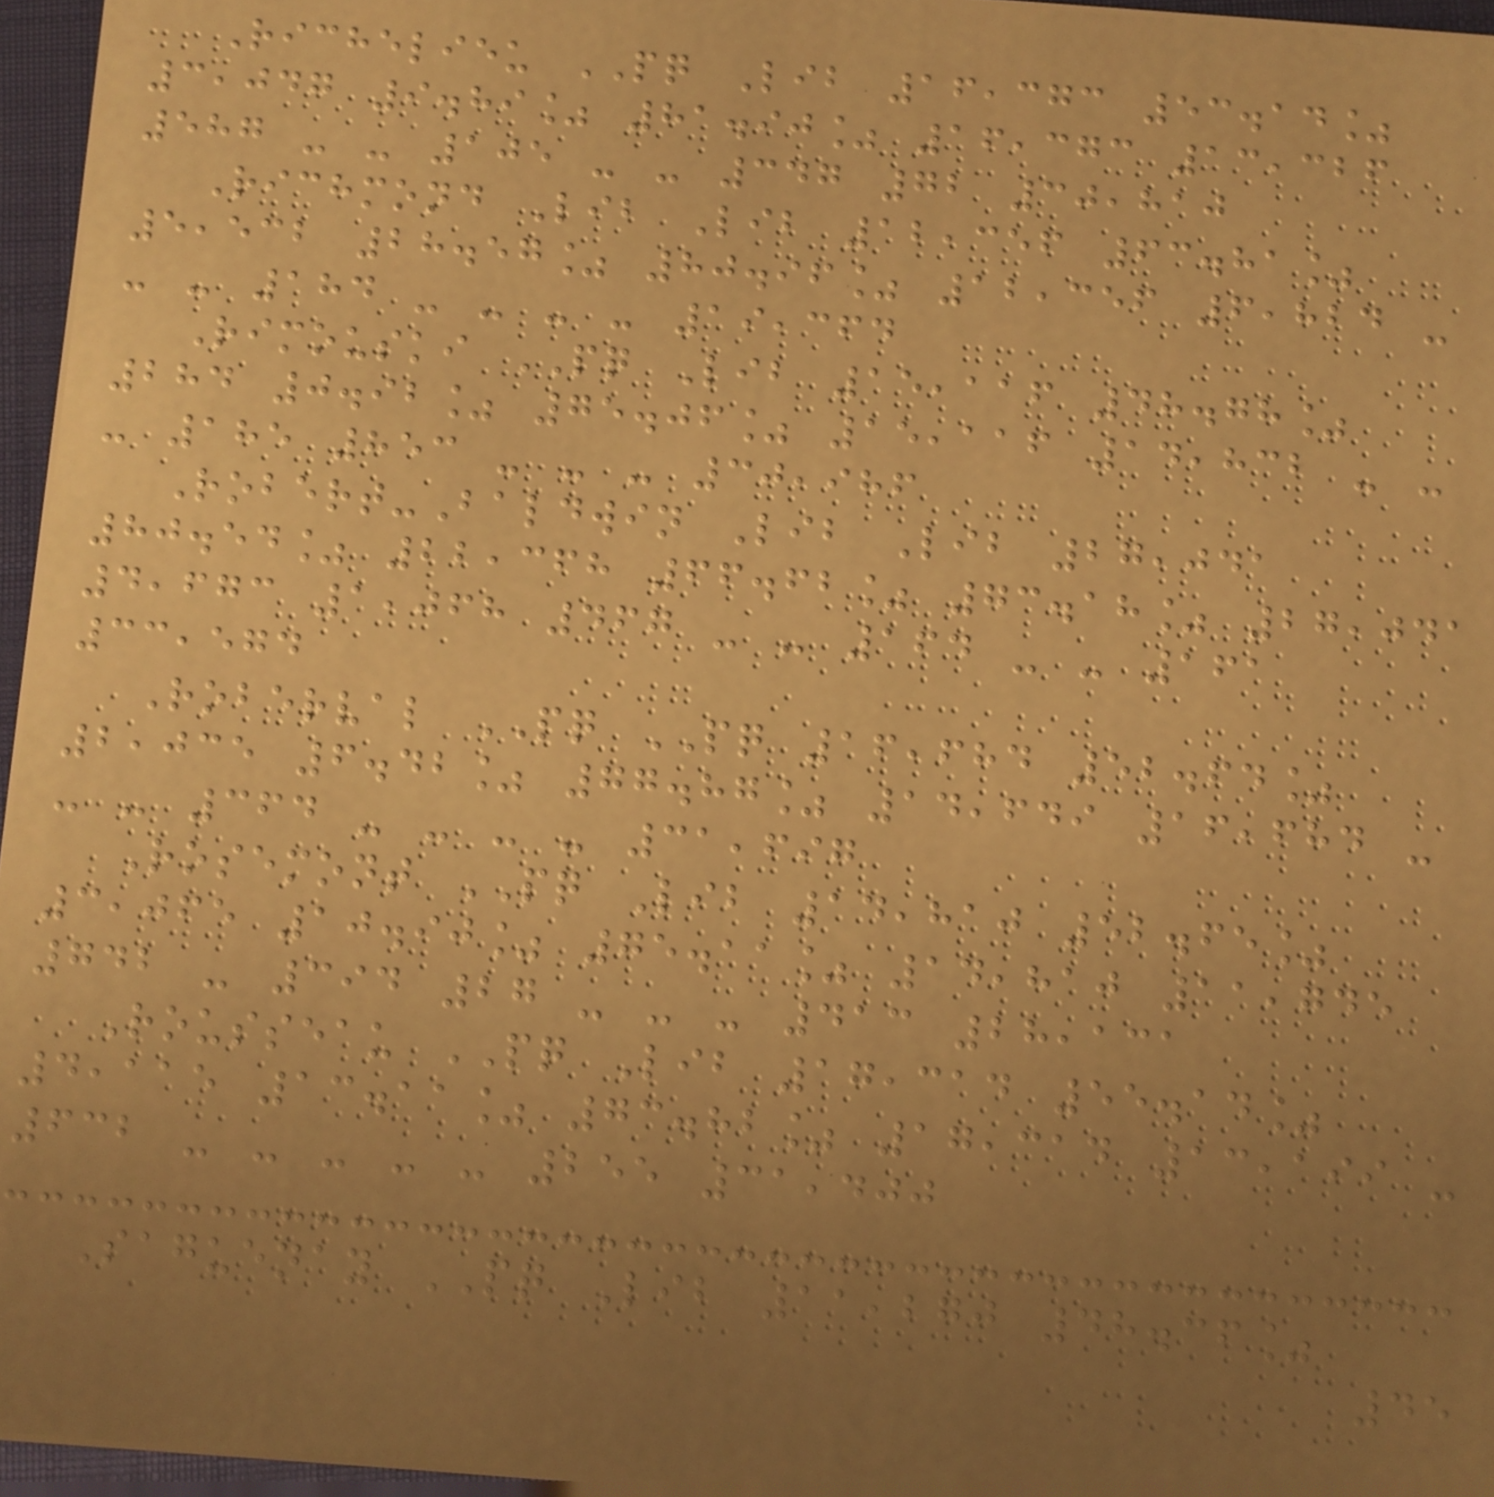Richelieu PQ Lib 16,373 53.14%
3,047 9.89% 81.90% 16,373 13,326
587 - - 105 - - 347 72 30,810
Richmond Lib Lib 12,356 63.81%
5,532 28.57% 80.96% 12,356 6,824 -
- - 184 - - - - 19,364
Rimouski PQ Lib 15,116 48.78%
284 0.92% 75.06% 15,116 14,832 - -
- 185 853 - - - 30,986
Robert-Baldwin Lib Lib 27,041
80.54% 22,368 66.62% 73.18% 27,041
4,673 1,068 467 - - 164 - - 161
33,574
Roberval PQ PQ 16,684 52.64%
2,035 6.42% 77.87% 14,649 16,684 -
- - 364 - - - - 31,697
Rosemont PQ Lib 14,810 52.65%
3,065 10.90% 75.11% 14,810 11,745
742 - 394 27 - - - 413 28,131
Rousseau PQ Lib 17,314 55.14%
4,115 13.11% 73.82% 17,314 13,199 -
632 - - - - - 255 31,400
Saguenay PQ Lib 11,270 48.36%
45
